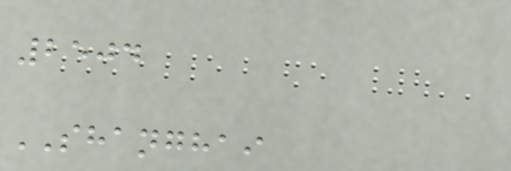2504
SHANGHAI
